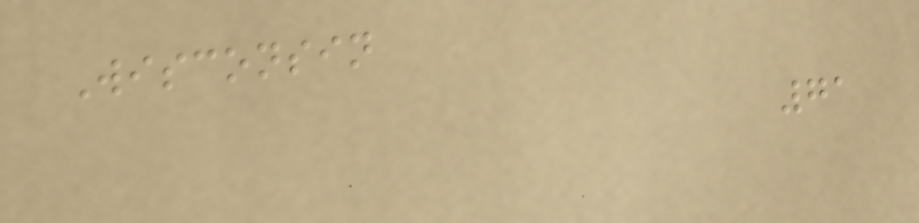Wisconsin
71
